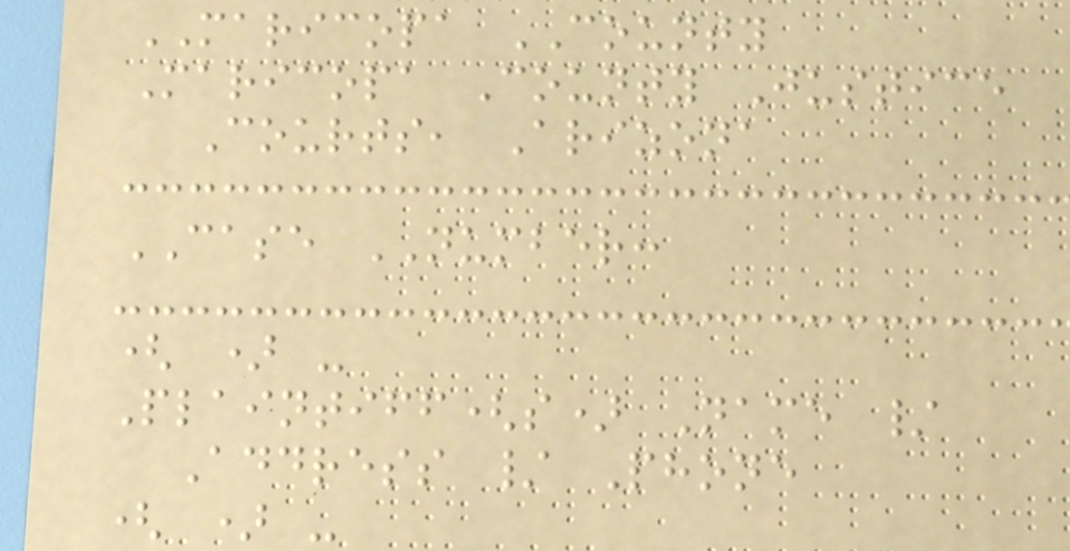MARICOPA COUNTY
Maricopa County Justice
Courts, Arizona
CASE NUMBER:
( ) -
Plaintiff(s) Name /
Address / Phone
( ) -
